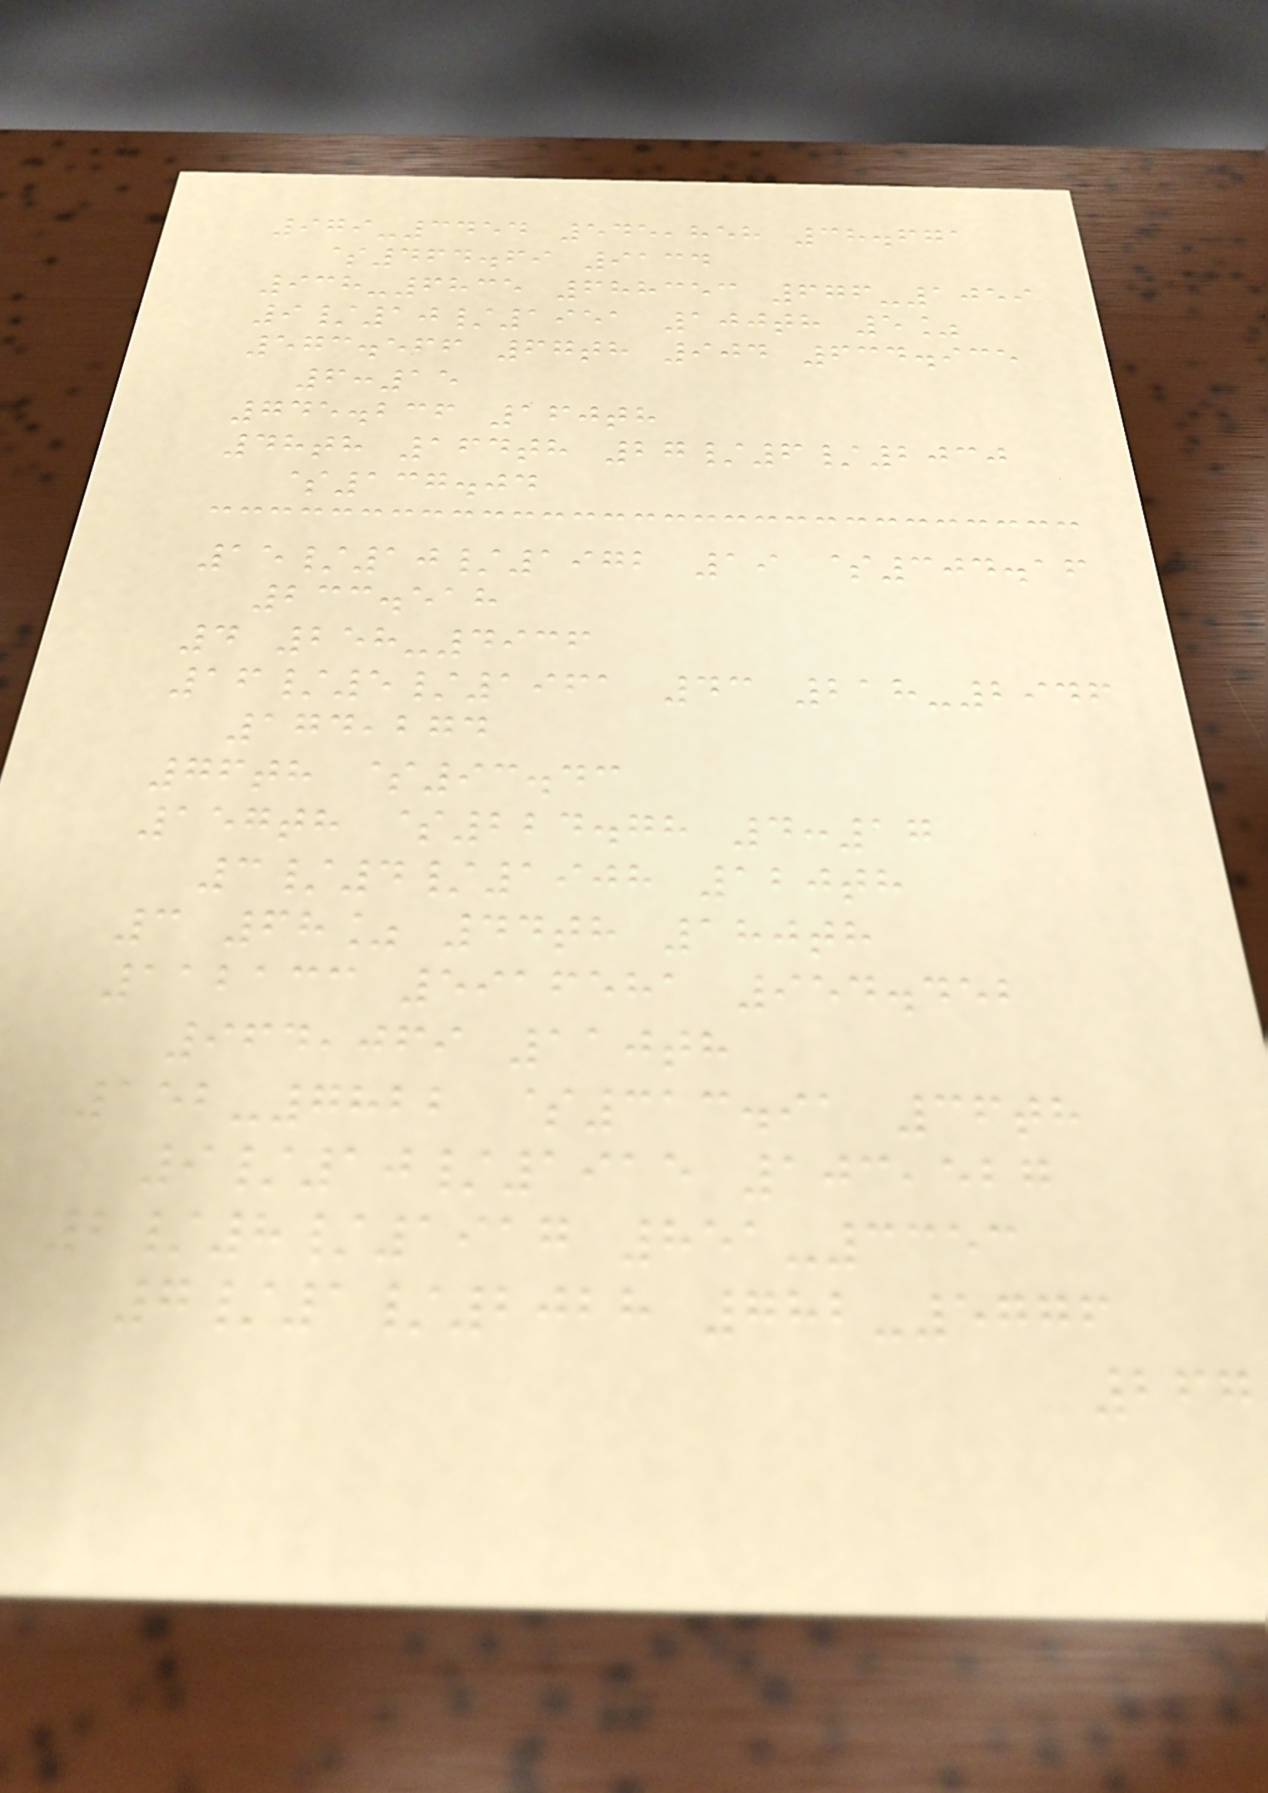979-3454 545,858 38.671
$464.69 9134
938-6835 688353 676-1059
9/10/1951 100th 5%
573.566 67th 904 634.935
6:15
745.236 160th
48th 164th 27/6/2030
$137.04
15/10/1972 19 $304.16
233.518
4 258-4936
16/5/1961 43 218-2946
174,274
76th $93.43
157th $224.78 4:17
3/4/1908 120th
3 68% 44th 180th
112133 5916581 954.452
964,069 110th
152-7822 $313.91 36th
9/10/1915 103,527
2/8/1917 851-3353
7/1/2028 782-5776
267
